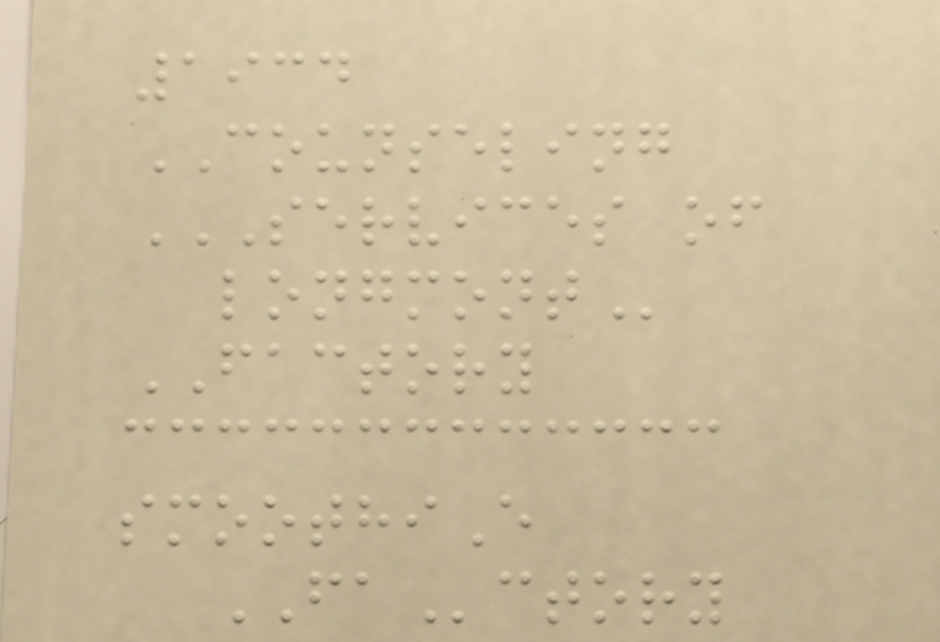1934
COUNSELING
SERVICES OF
LONGMONT
FACTORY
smoothiE
FActory
